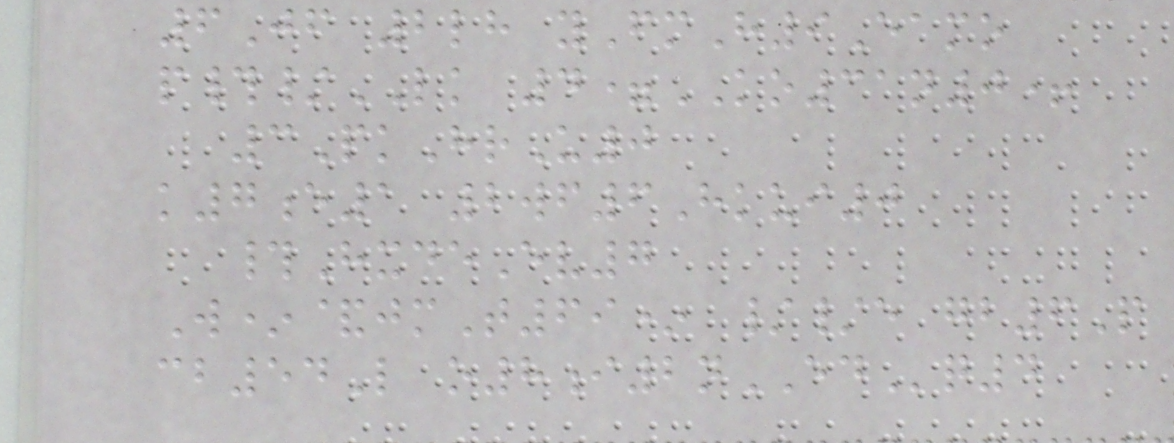6Jf 2lh yFmH9Eamo
p#/LK 4=KO31n0+
3PkHrU0
k7e1 2wf6Hkui0
#HxdeEv7
W*&jmT69* //e gb6P
cb54L o8i2nEDq4
